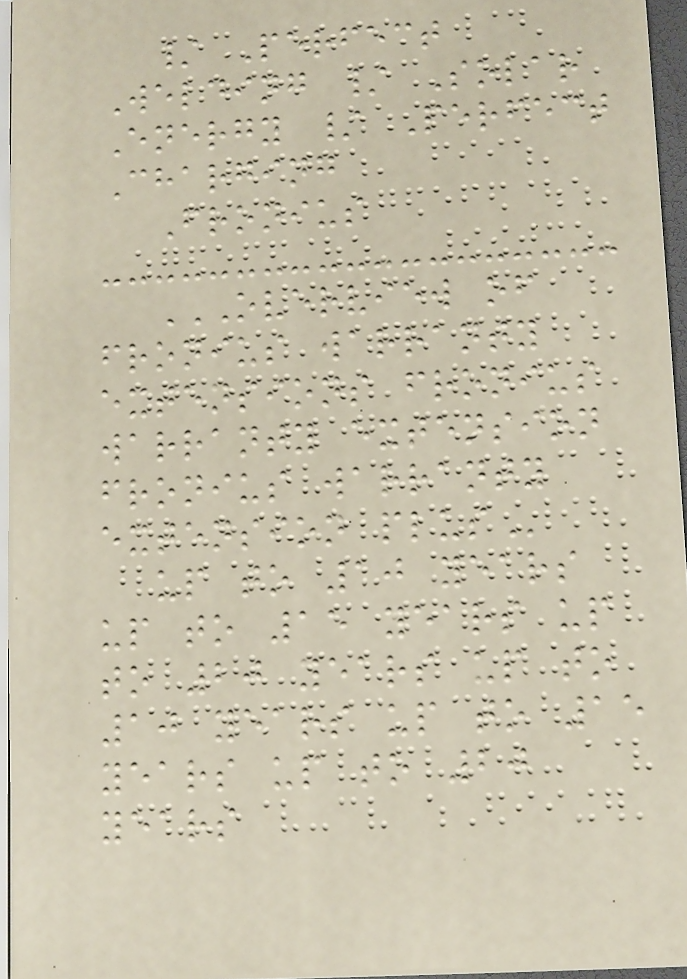/ Perfect
Welding / Solar
Energy / Perfect
Charging
Fronius
OVERVIEW OF
FRONIUS WARRANTY
EXTENSIONS FRONIUS
WARRANTY EXTENSION
FRONIUS WARRANTY
EXTENSION PLUS
up to 10 years
up to 15 years up
to 20 years up to
10 years up to 15
years up to 20
years
